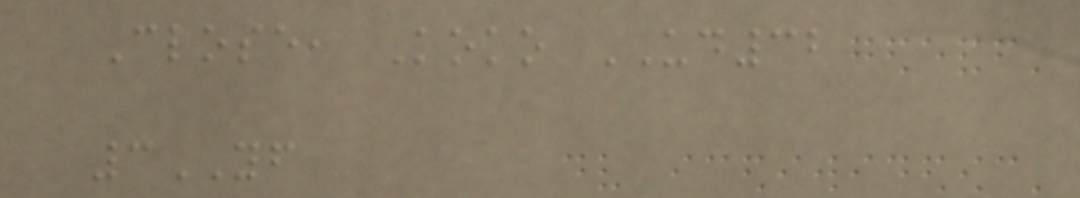Close, Koko UD32
3YF
